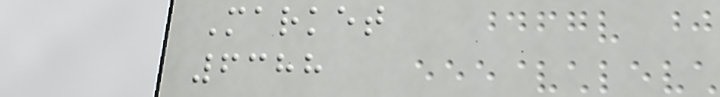Market
6388
